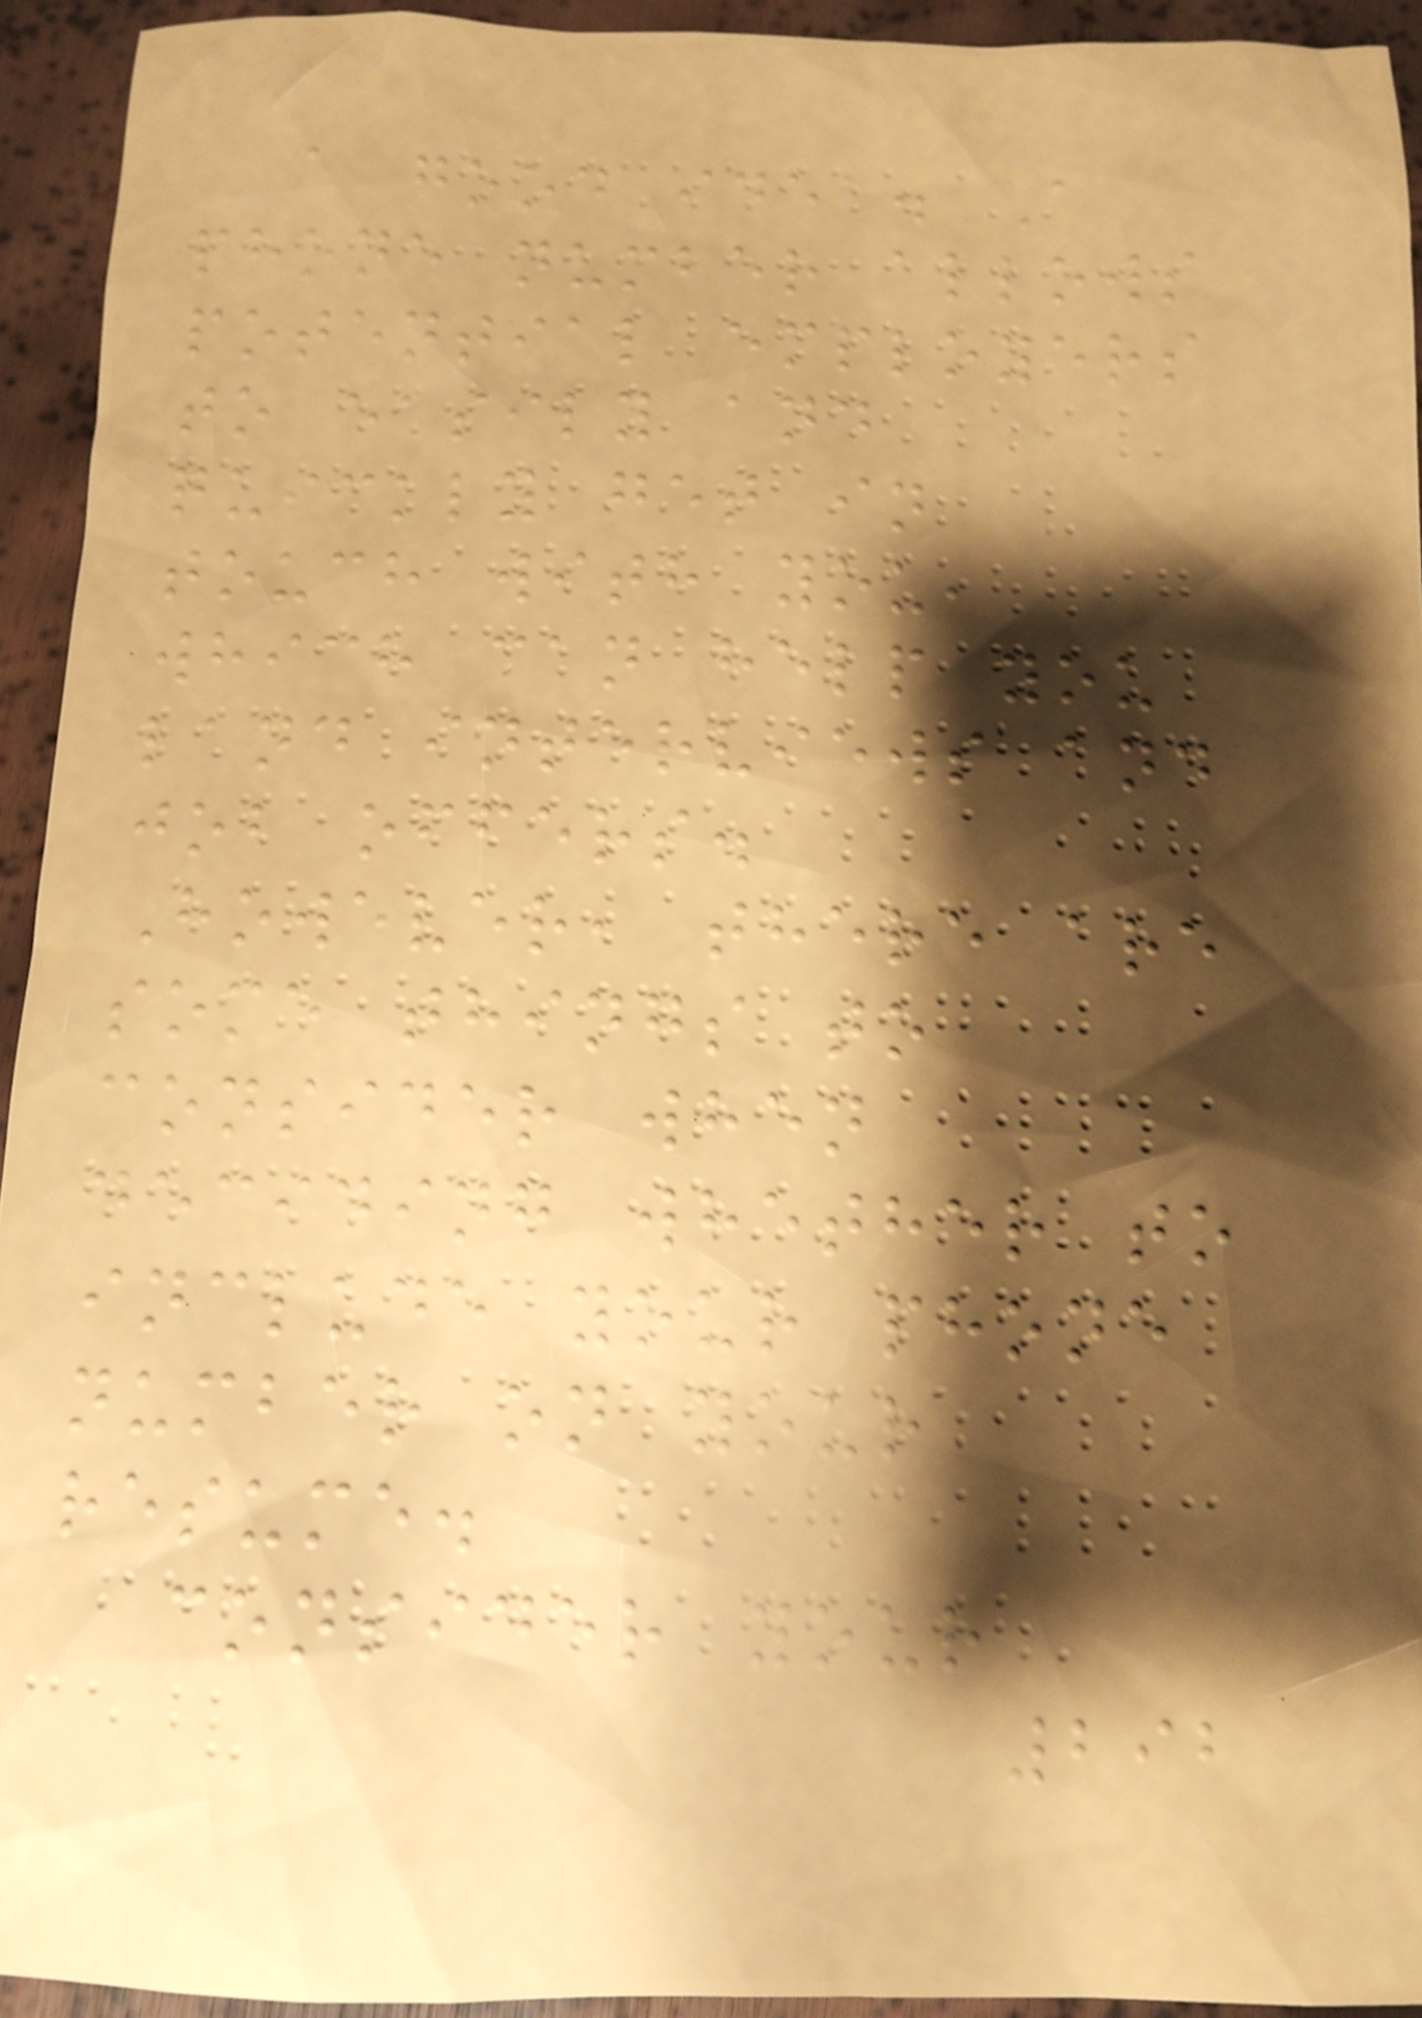a good idea. A
phone number allows
potential employers
to easily and
quickly get in
touch with you,
which can help you
land interviews and
job offers.
However, there are
some things to
consider when
deciding whether to
include your phone
number on your
resume.
consider your
292
